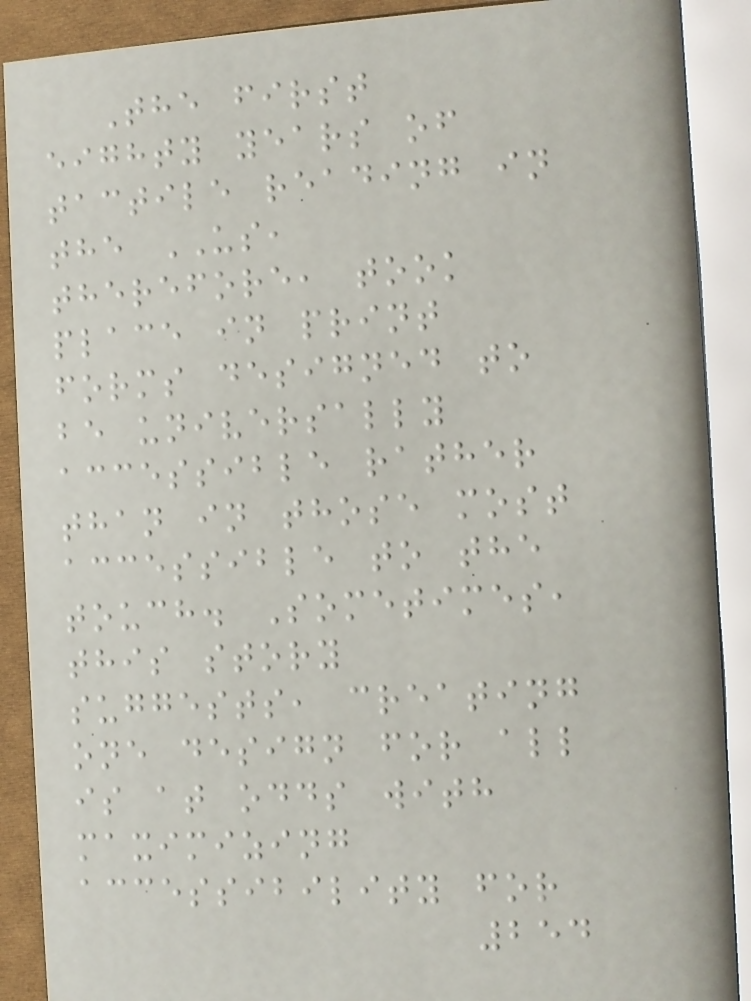The first
eighty years of
tactile reading in
the US,
therefore, took
place in print
forms designed to
be universally
accessible rather
than in those most
accessible to the
touch. Sometimes,
this story
suggests, creating
one design for all
is at odds with
maximizing
accessibility for
254
